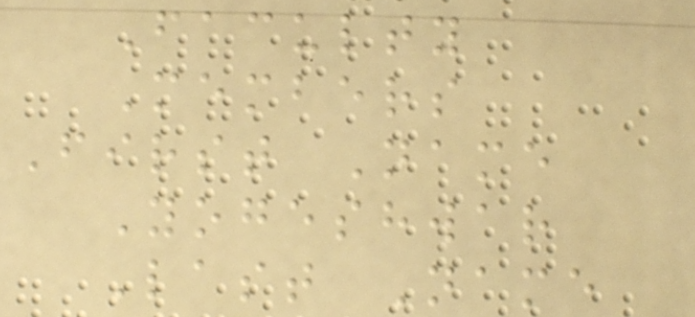Faculty
Members
First Name
Yogeshwar
Last Name
